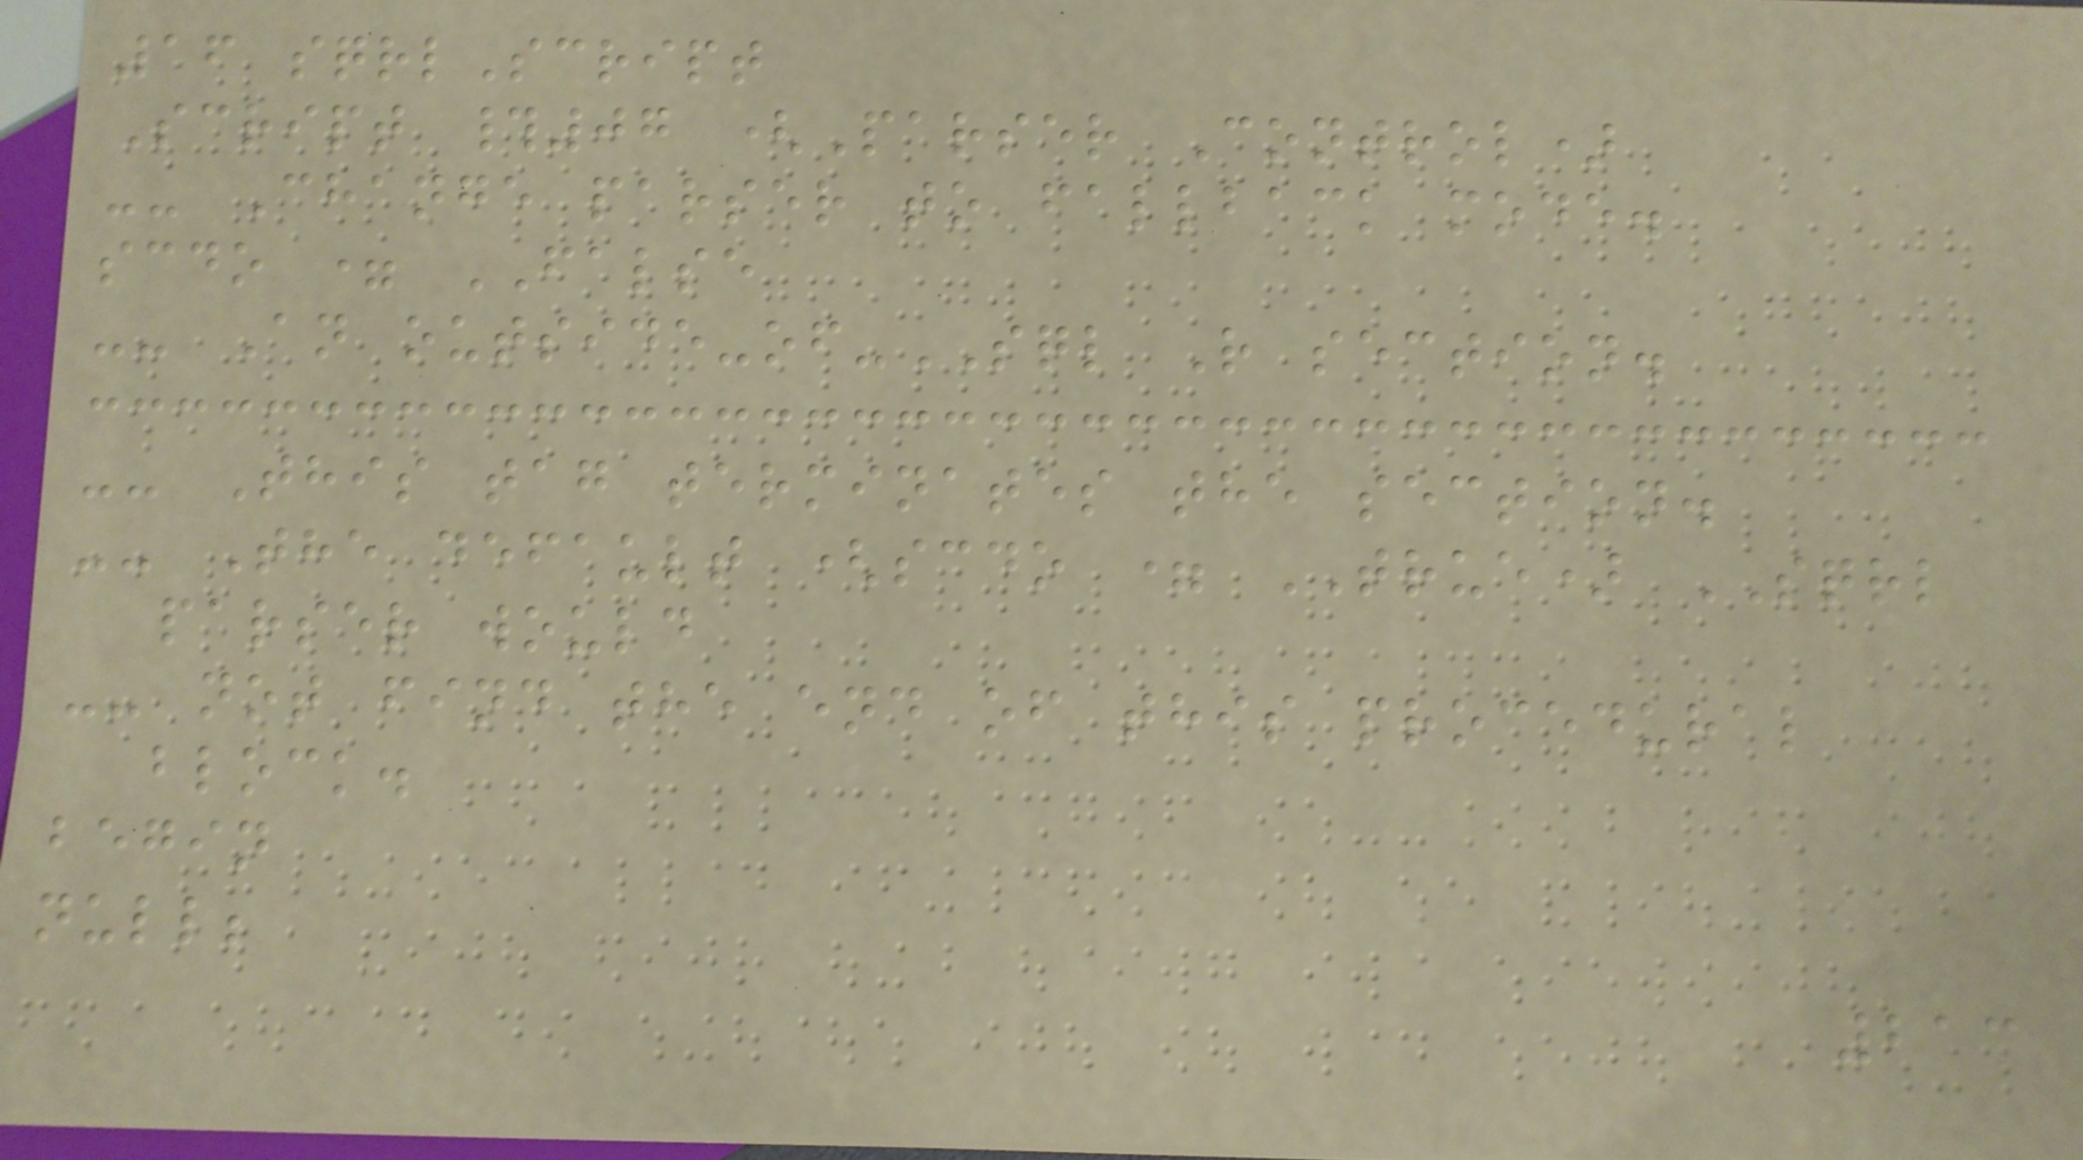16 sqrlScript
Script #07 (Parser Control)
-- Change parser to fallback mode.
scdo = FALSE
-- An outside-of-SQL R section.
-- This tag terminates the section.
-- The default (scdo = TRUE) SQRL
parser would
-- not find the end of this procedural
block.
begin
null;
213
